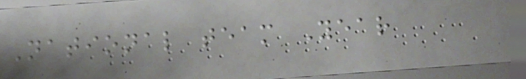National team Year
